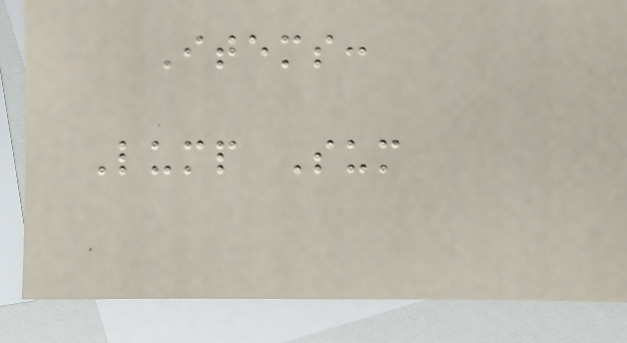Items:
Lump Sum
